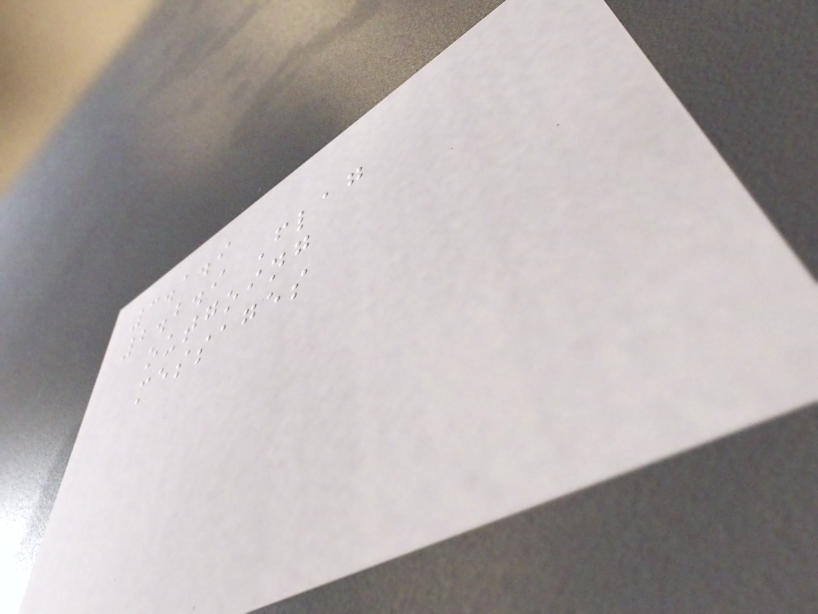3.1.9
2.2.9 Flag
outgoing
messages
